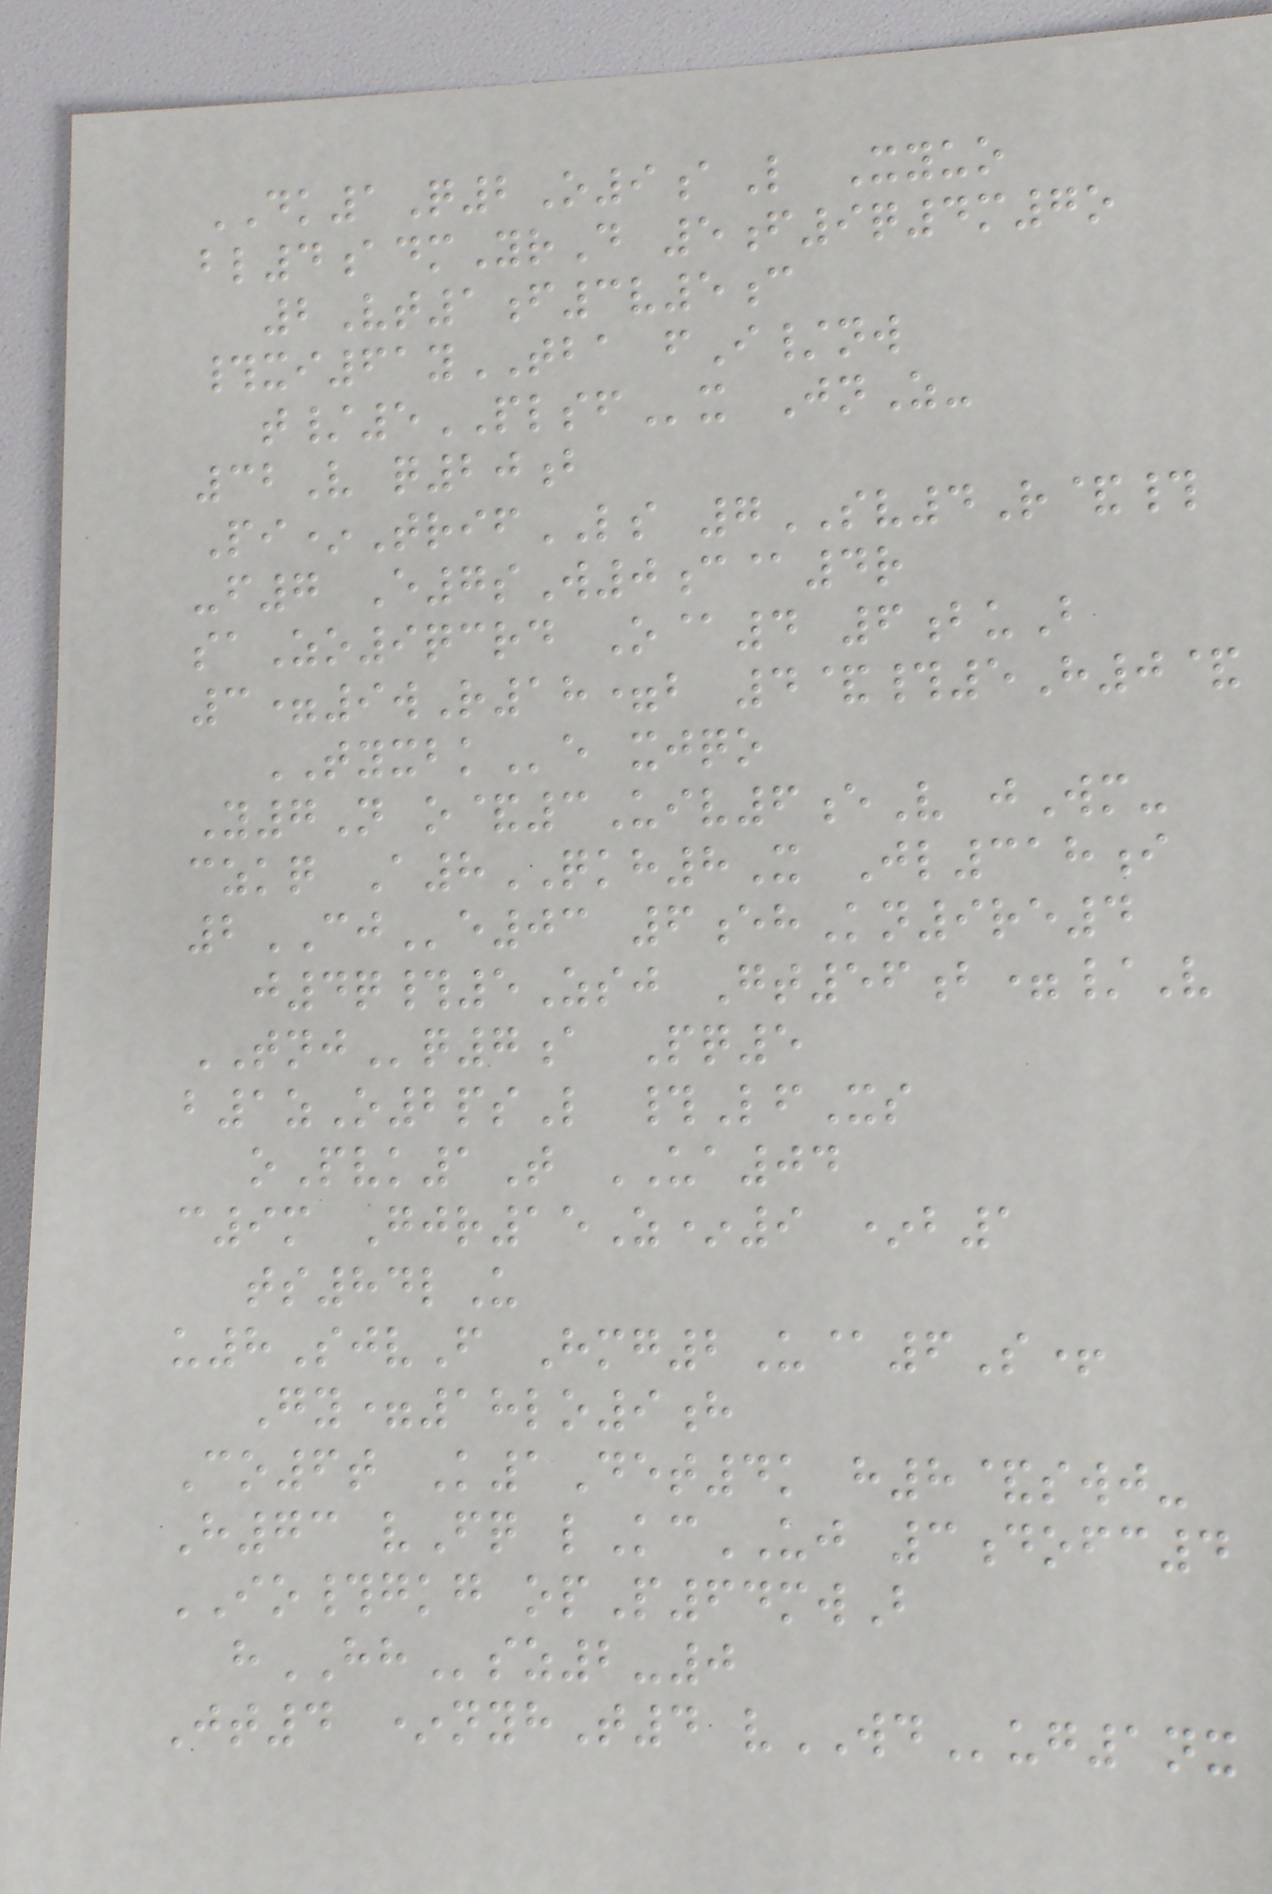DK1Q2O9aL Xyuo
bl4admYrD 5f9q4m7o
2Vt1f3v5c
#xi61yTBA fI/nw
t/5PLSFx JnZ-
32V q20b
Pi*TrifLS 7SV4R&#
-f7 E7sW0c@4r
saZo9qcrd O@4 6buB
3=9wR18=b 4&#5H0&
TYXBKe xjqo
Y7N o&3Uiv6eV jWm-
czkq A8QKH8X Jl318i
2CJe03 6ehKn9re4
j4q#5Zsj Gt56b=/V
TNJq7a Pq5
b1zO2psL #LfXs
oPvk1T UA04
c9m Gjr15Z*9 *b1
ts84lU
u8SjvF Hmg2U@6S+
Gy=18lo9h
Co6t K1Det4k h8&swj-
H73 vFq lKcUJ 3dofc4
IO#gkg opP64mwB
hHHsz2-0
Jt4 *nyhT4 vWDug1nx
